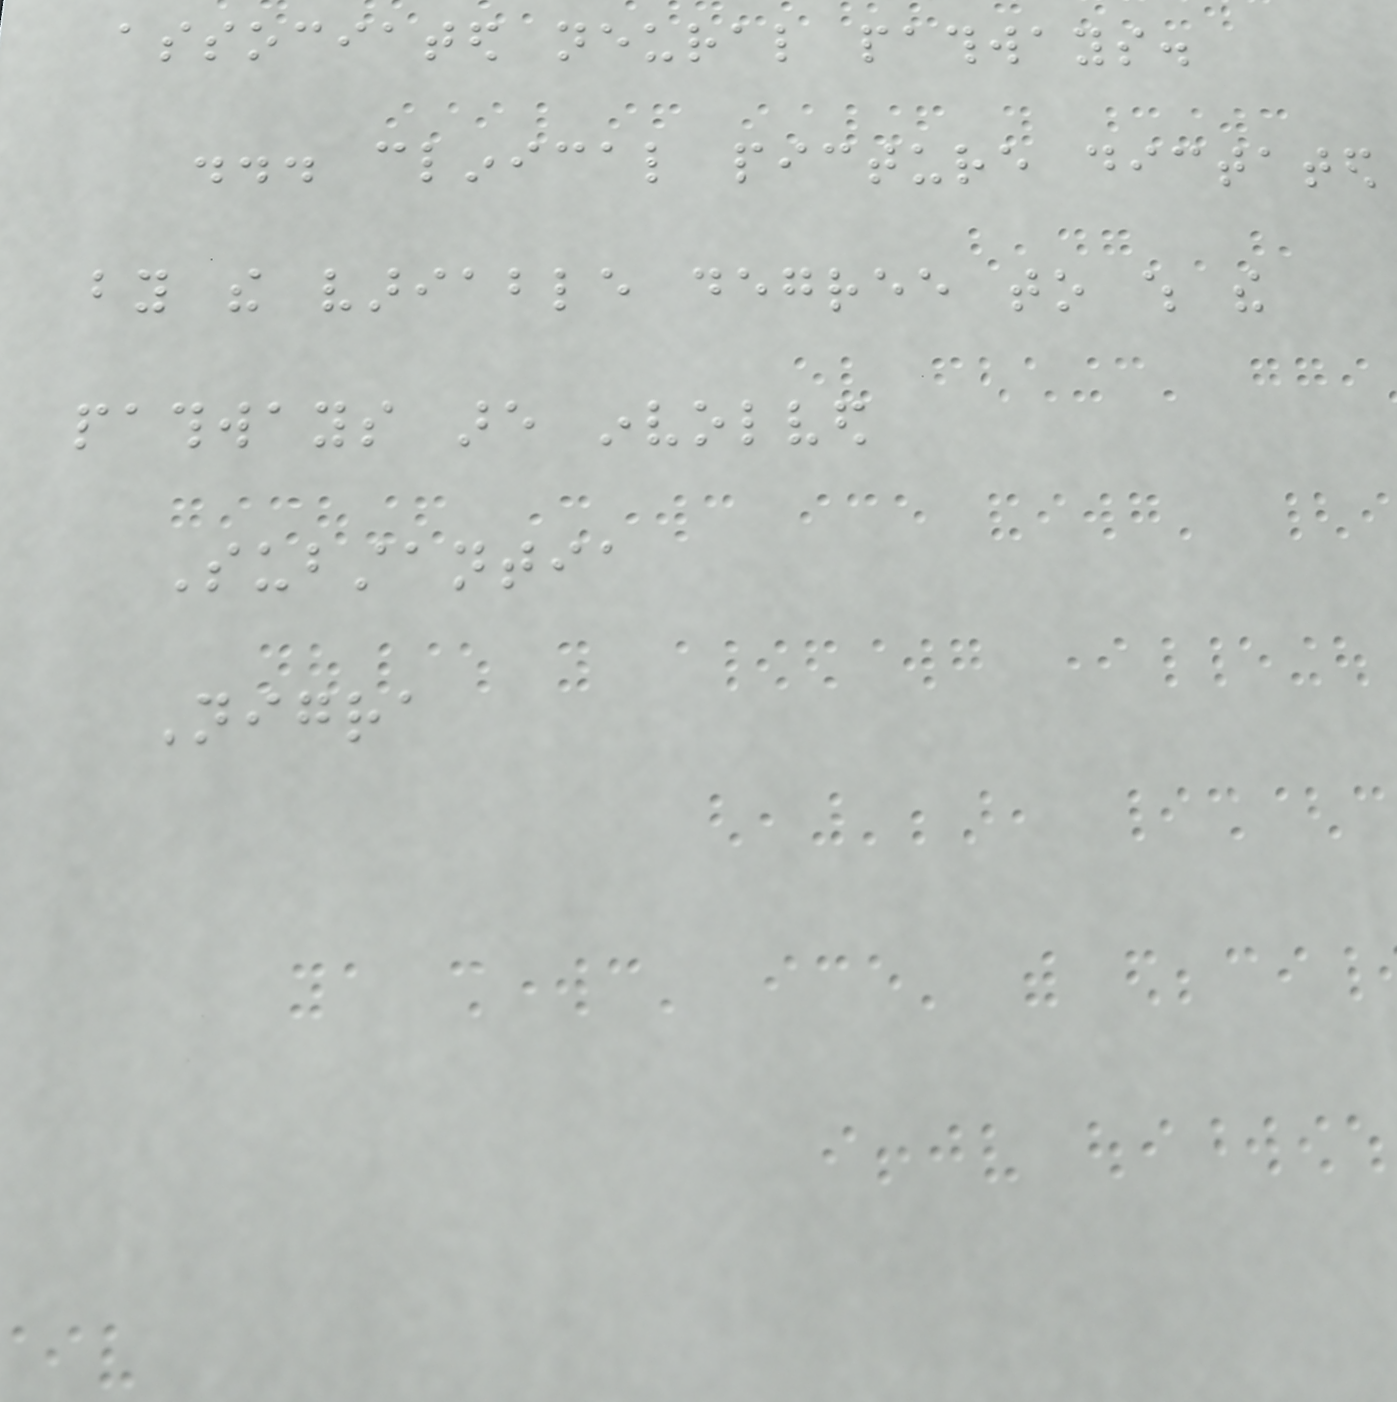associated neural pathways.
... clinical picture dictated
by the variable degree to which the
pathways are involved
Substantia
Nigra
